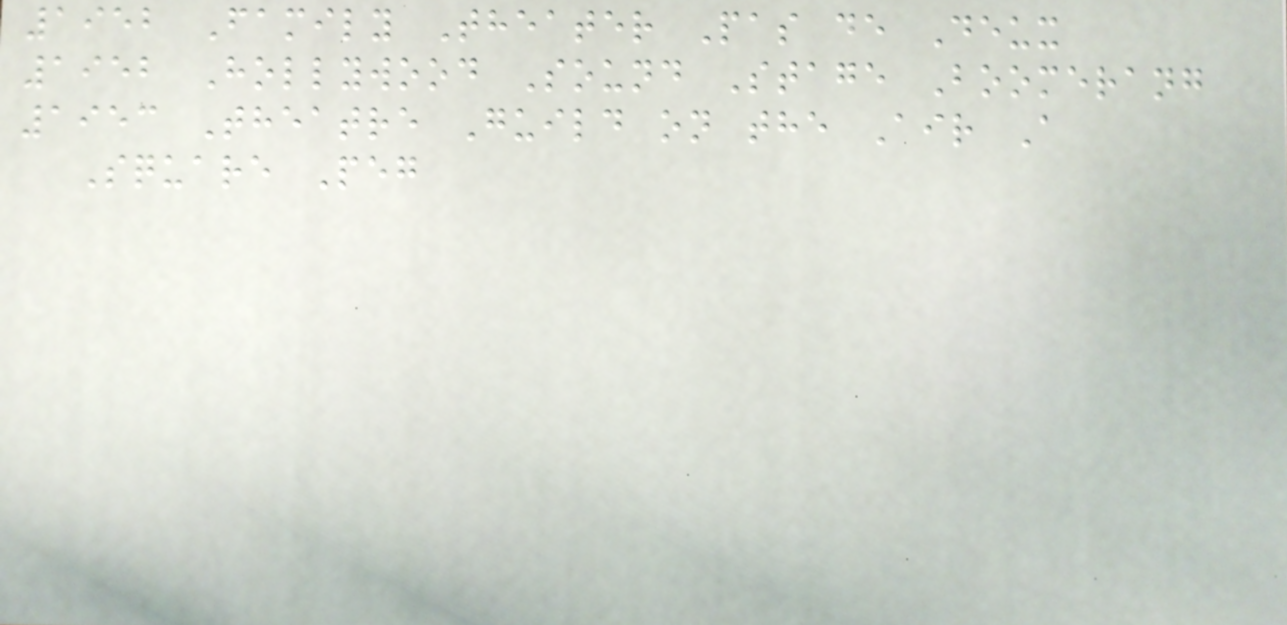1952 Family Theater Pas de Deux
1952 Hollywood Sound Stage Boomerang
1953 Theatre Guild on the Air A
Square Peg
